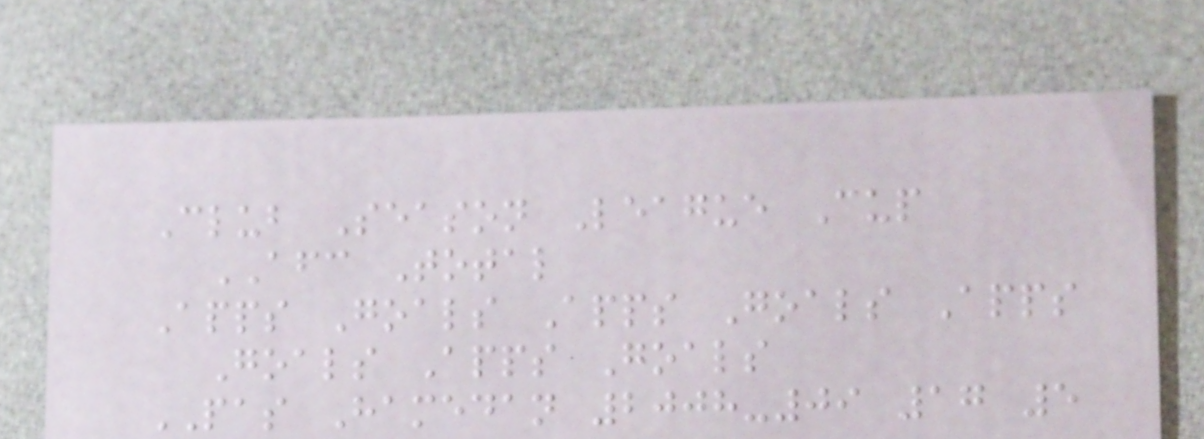Club Season League Cup
AFC Total
Apps Goals Apps Goals Apps
Goals Apps Goals
PAS Hamedan 2008-09 17 5
